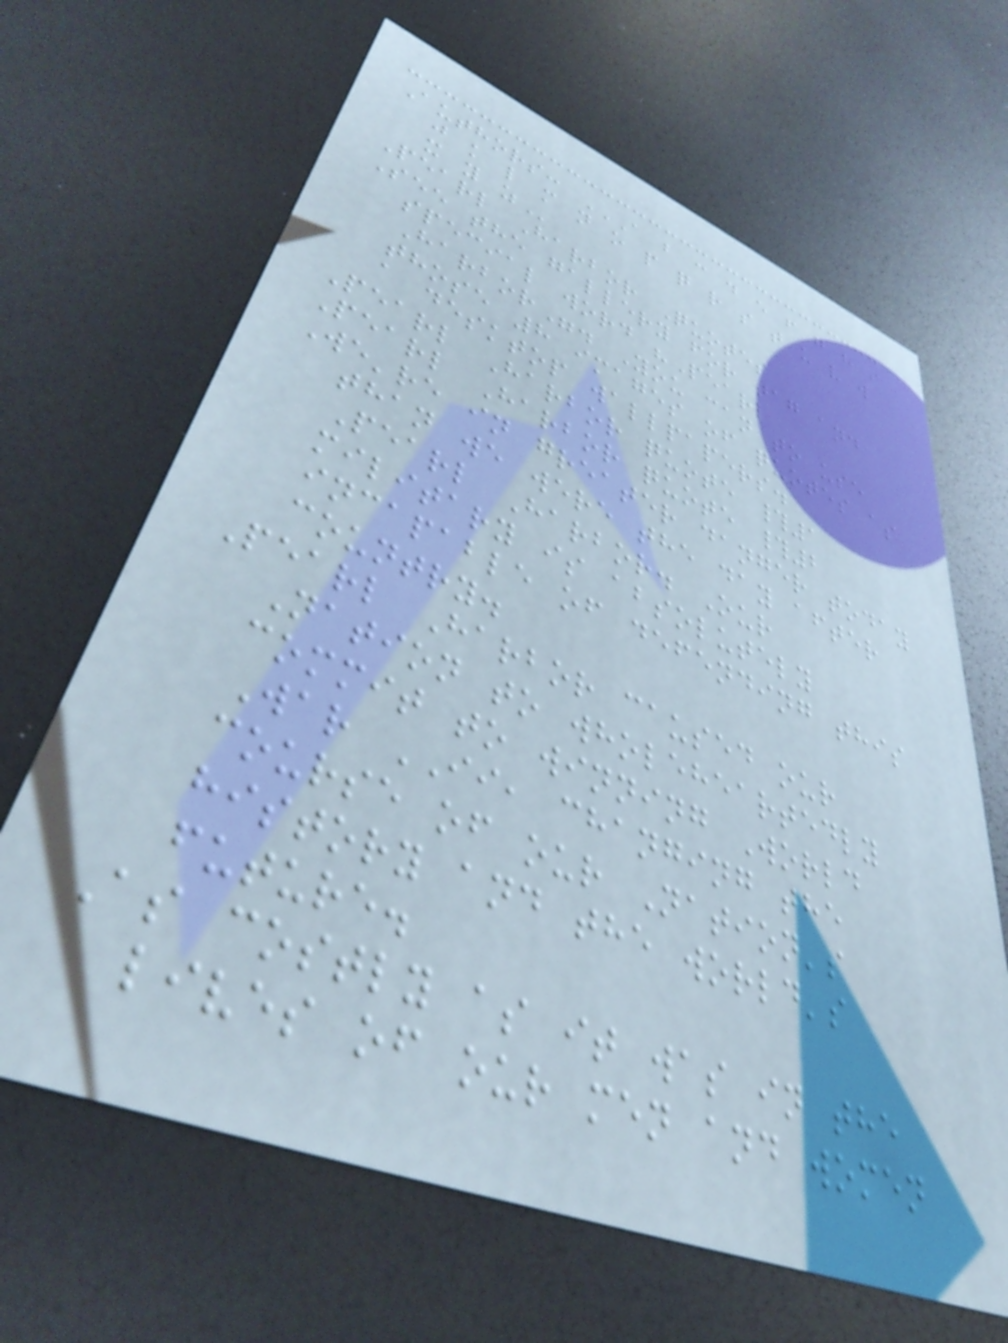Authors: A B C D E F G H I
J K L M N O P Q R S T U V W
X Y Z
Pearl Harbor Quotes
See the gallery for tag and
special word "Pearl
Harbor". You can to use
those 8 images of quotes as
a desktop wallpapers.
Pearl Harbor quote #1
Pearl Harbor quote #2
We're in greater danger today
than we were the day after
Pearl Harbor. Our
military is absolutely
incapable of defending this
country.
Pearl Harbor caused our
Nation to wholeheartedly
commit to winning World
War II, changing the
course of our Nation's
history and the world's
future.
As costly as it was in the
lives of our men and women
